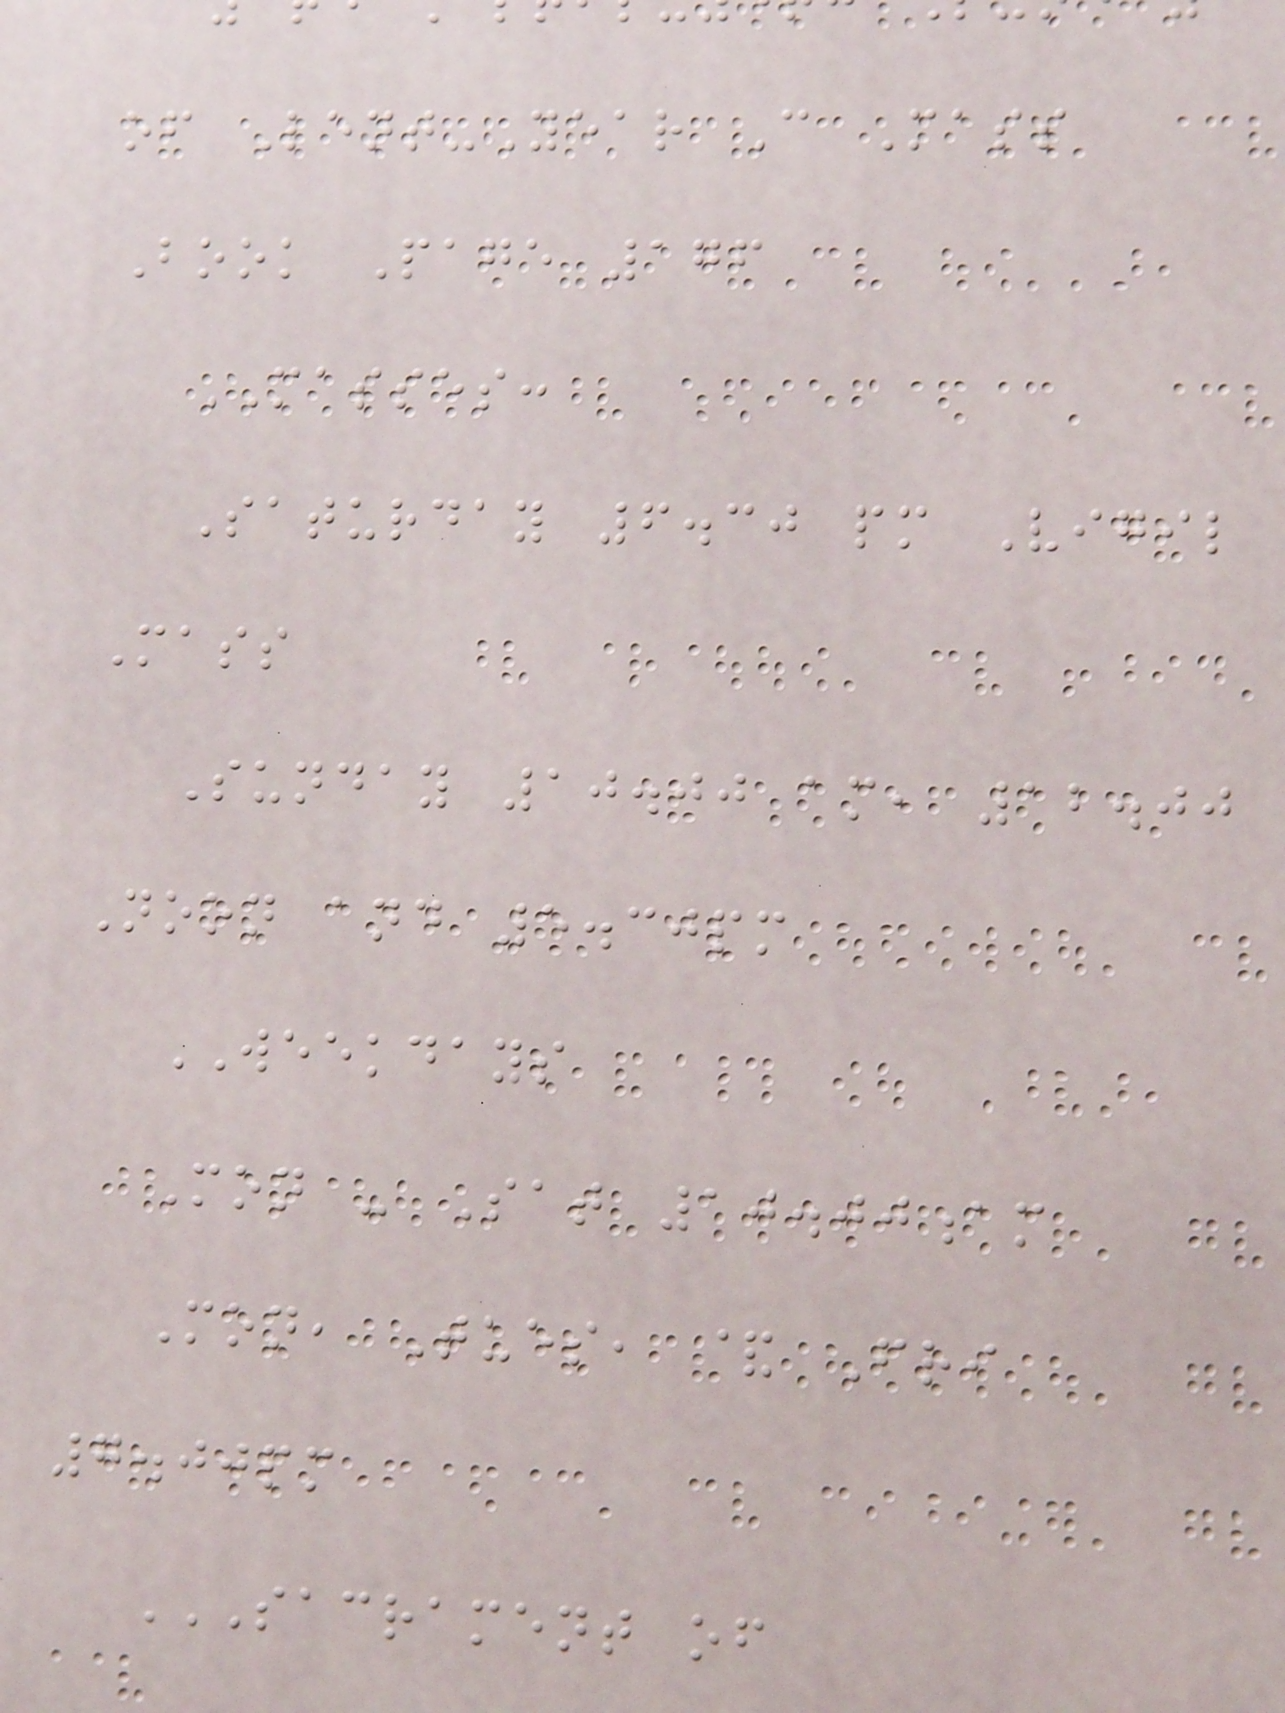of Lent-Year C Mass
Book Page 176
MASSES:
Saturday 6.30 pm Vigil
Mass
Sunday 10.00 am, 12.00
Noon and 5.30pm
WEEKDAYS
Mon - Sat 10.00am
Mon, Tues, & Fri
7.00pm
SACRAMENT OF
